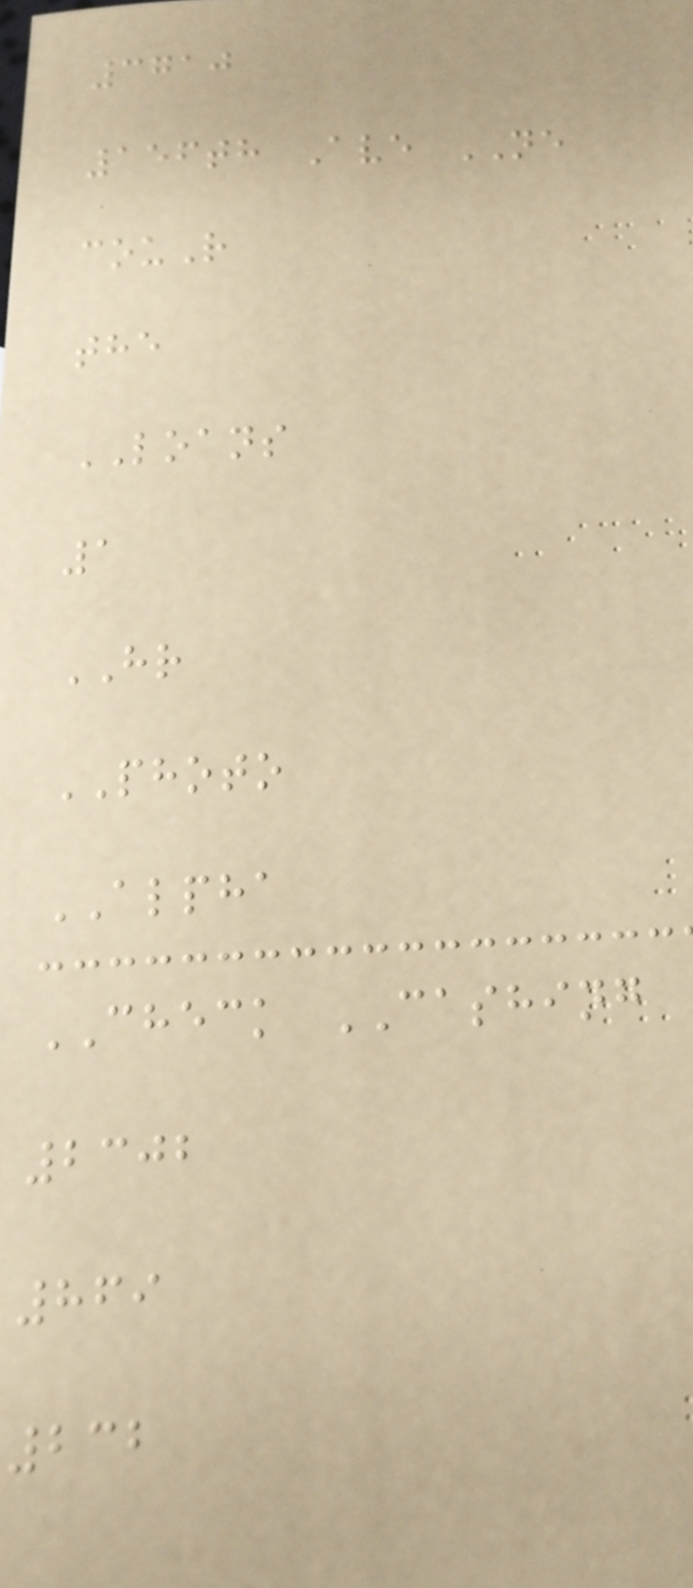3710
156th Ave NE
couR
the
LOANS
1
HR
PHOTO
ALPHA
CHECK CASHING
2302
869
232
